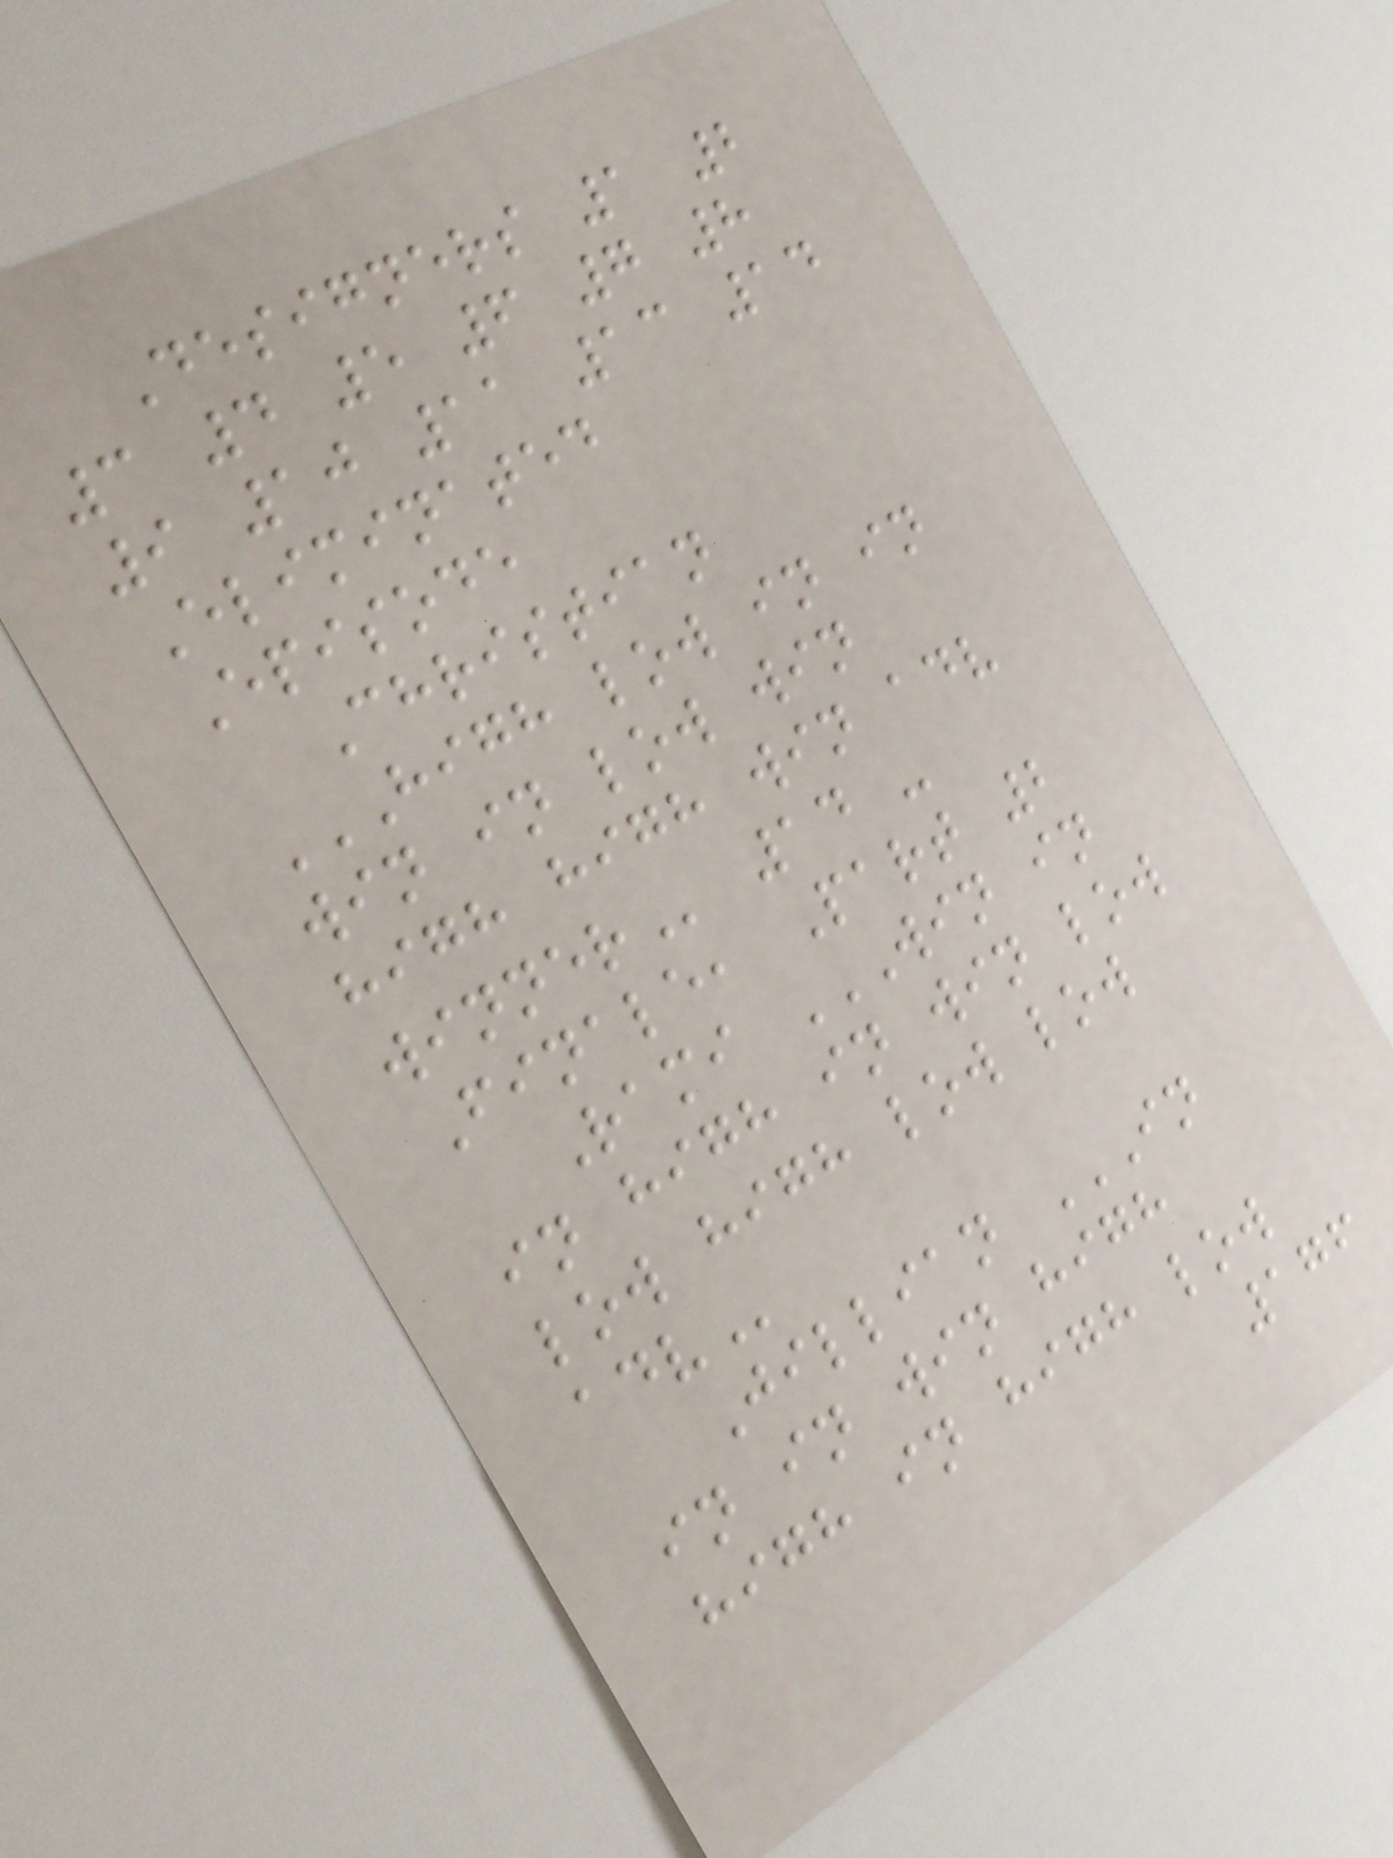Designers 1 2
3 4 5 6 7 8
9 10 11 13 14
Eliminated
Episode
Christian
HIGH LOW IN IN
WIN IN LOW WIN
HIGH HIGH WIN ADV
WINNER 14 -
Finale, Part 2
Rami WIN IN
IN HIGH IN WIN LOW
LOW HIGH LOW LOW
ADV
Jillian IN
IN IN WIN HIGH
HIGH IN HIGH LOW
176
